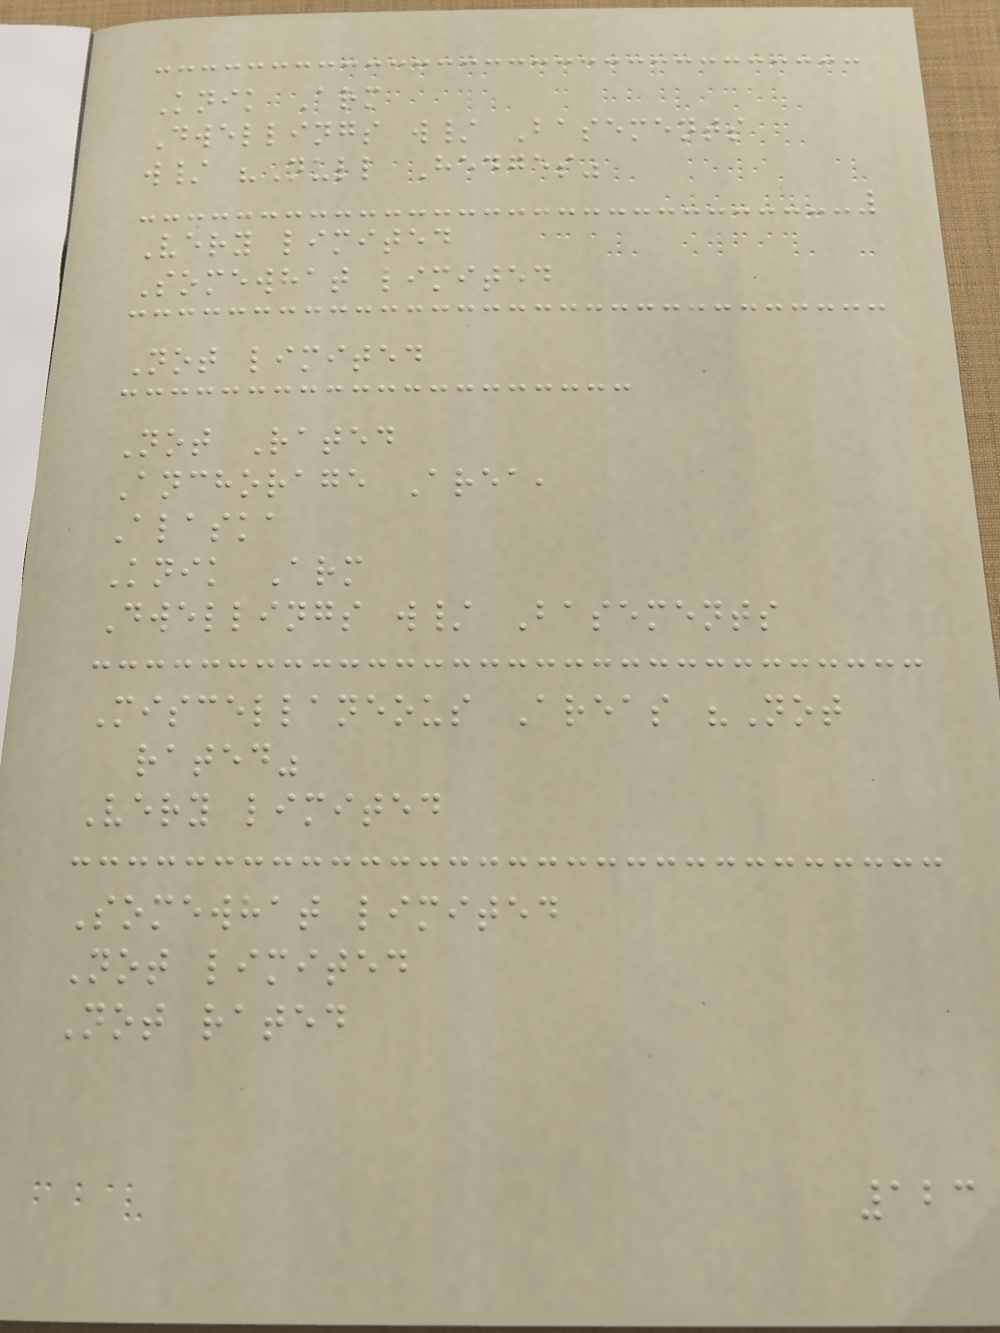Knik Arm
Dwellings w/ Basements
w/ "Null Hedges"
Very limited
Somewhat limited
Not limited
Not Rated
Anchorage Area,
Alaska
Knik Arm
Dwellings w/ Basements
Miscellaneous Areas "Not
rated"
Very limited
Somewhat limited
Not limited
Not rated
123
